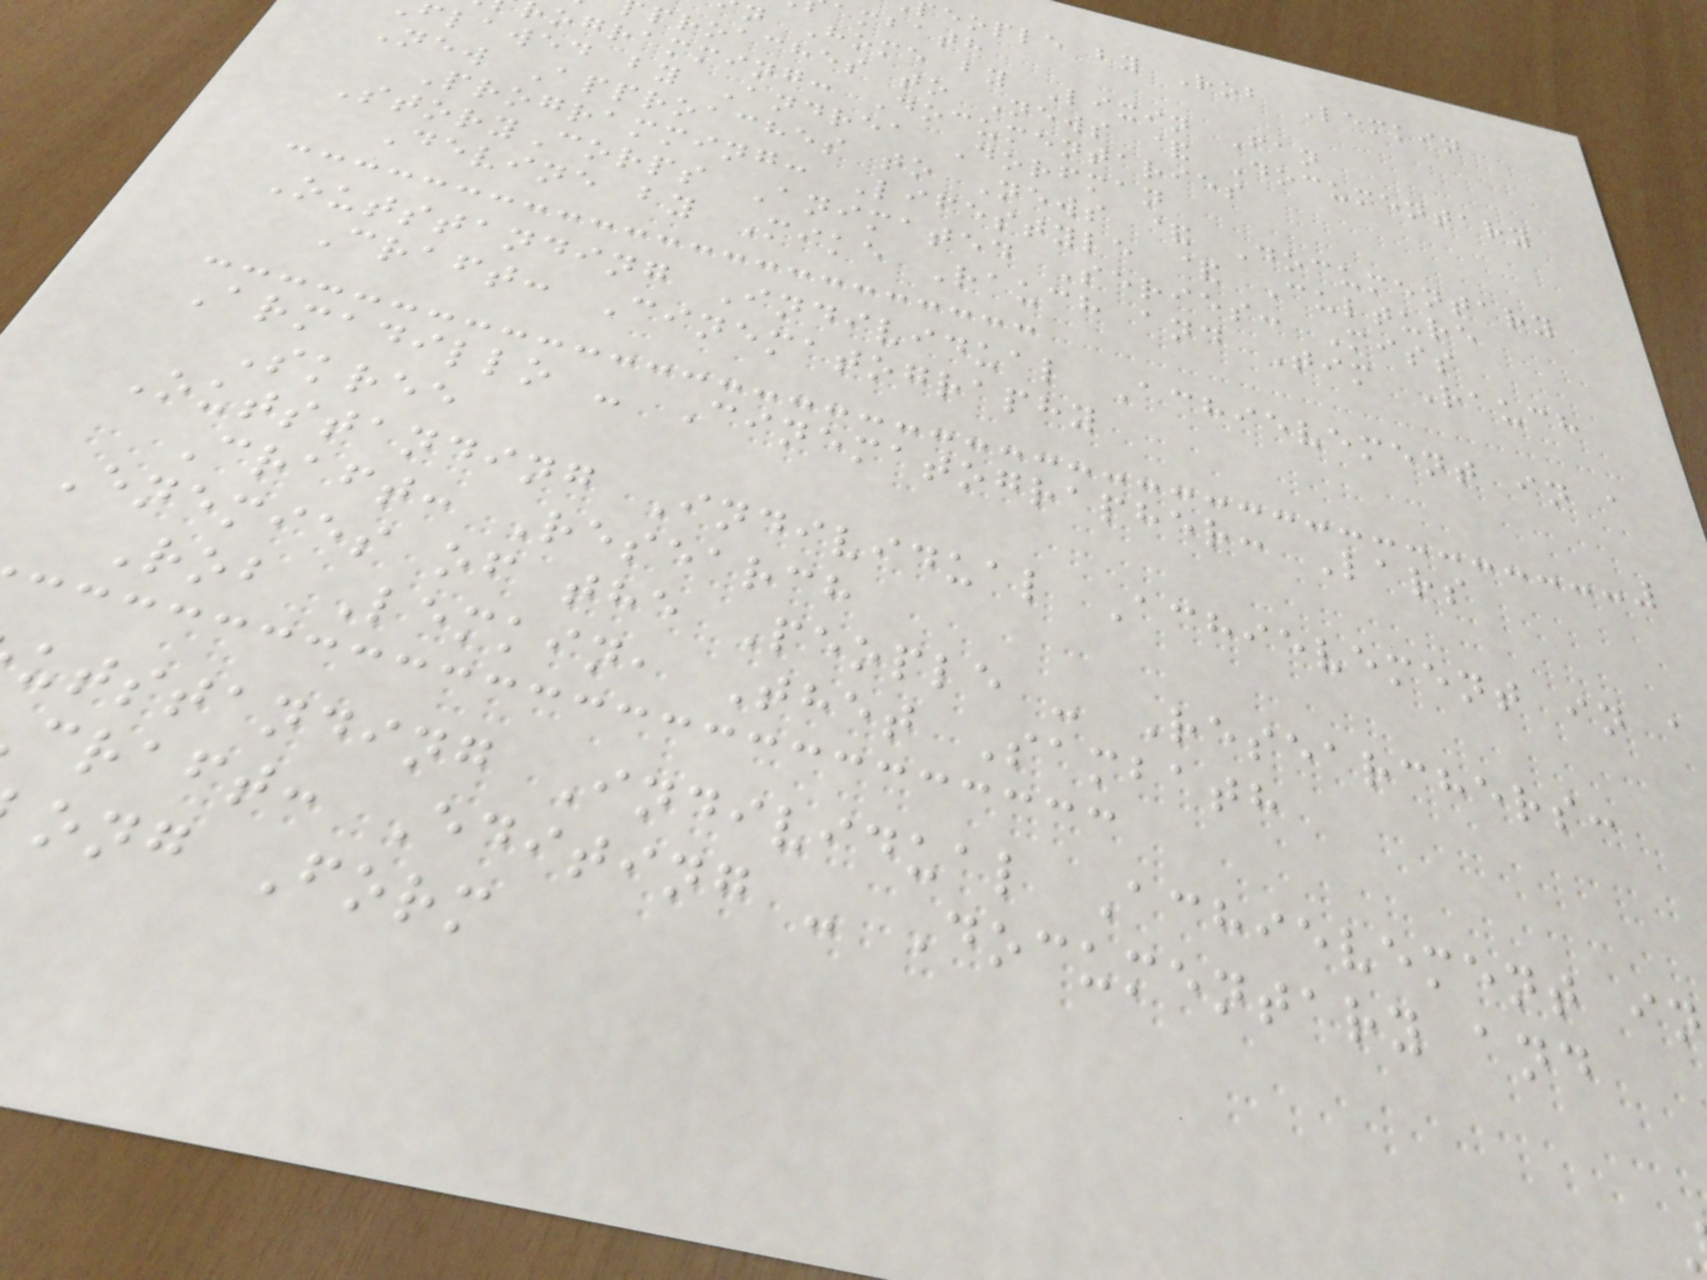eople by Rob Lemkin
ambath
n Home by Lixin Fan
proaches to News & Documentary
ogramming: Documentaries
flawed by Andrea Dorfman
New Approaches to News & Documentary
Programming: Lifestyle & Culture
StoryCorps Animated Series: Miss
Devine by Mike Rauch and Tim Rauch
Outstanding Individual Achievement in a
Craft: Cinematography
Armadillo - Cinematographer: Lars
Skree
Outstanding Individual Achievement in a
Craft: Research
Enemies of the People - Researchers:
Rob Lemkin, Thet Sambath
utstanding Individual Achievement in
craft: Editing - Documentary and
ong Form
